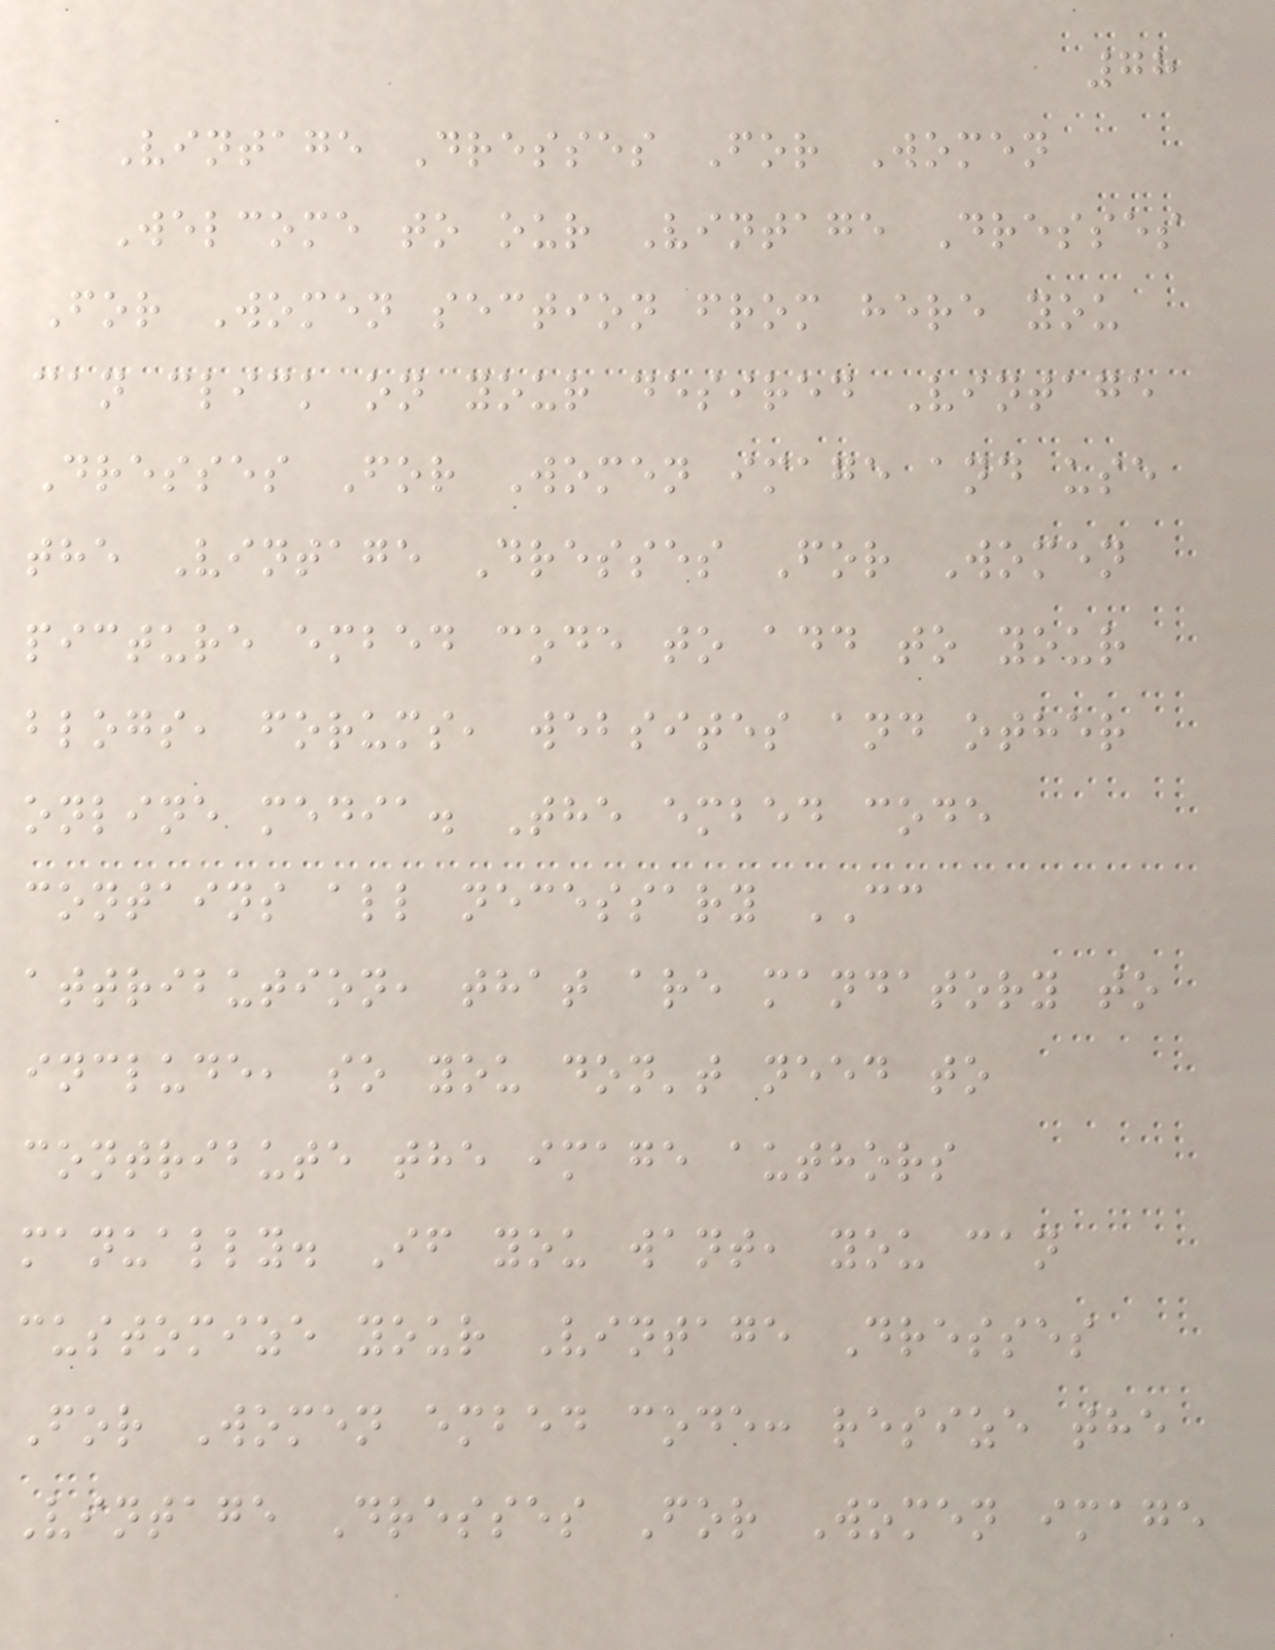78
Vintage Dresses For Women
Welcome to our Vintage Dresses
For Women section from here you
can click on your desired Vintage
Dresses For Women image and use
the Vintage Dresses For Women
picture embed code to add to your
blogs, forums, websites and other
online media. The embed code
contains all necessary CC
attribution, that are mandatory to
include, so you don't need to
contribute the image authors
manually. If you want, you can
customize your Vintage Dresses
For Women embed code: resize the
Vintage Dresses For Women image
